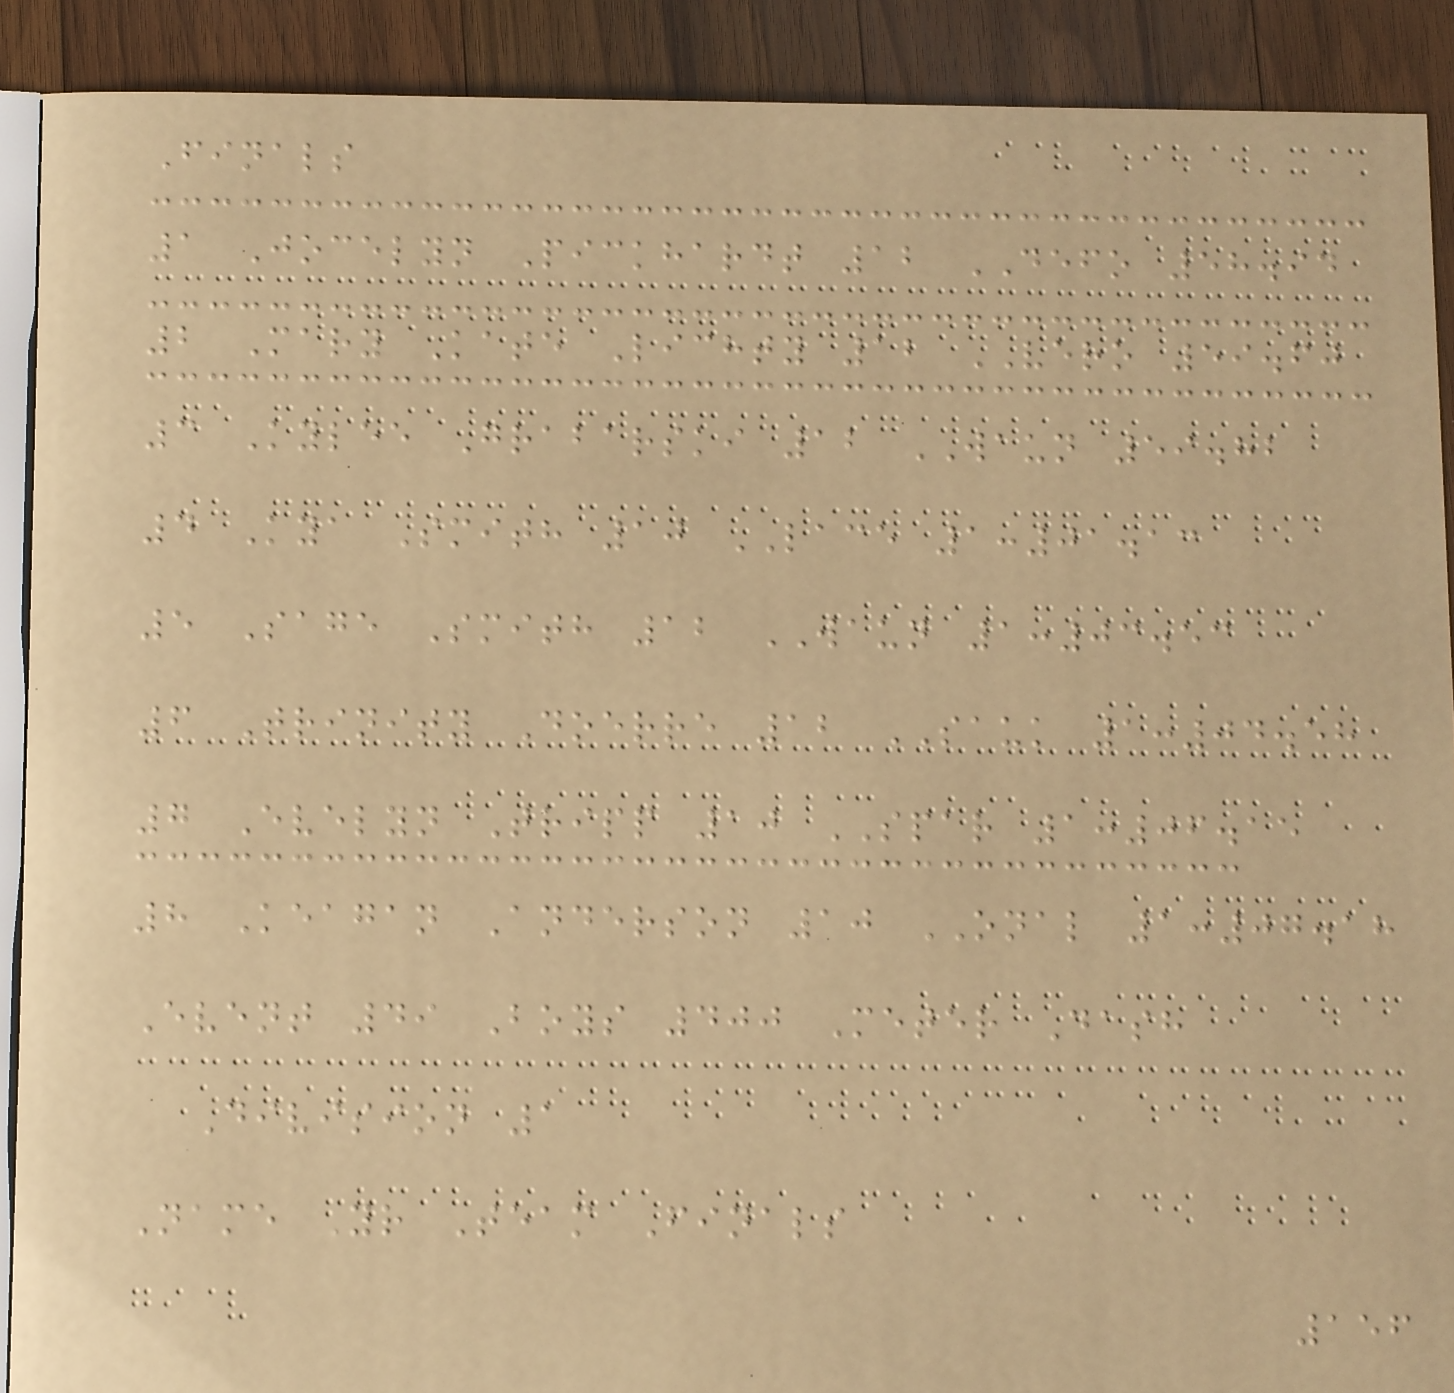Finals
1 Jocelyn Pickhardt 12 DEFO 58.94
2 Mary Kate Lichty 12 VERO 59.60
3 Kylee Grabarski 12 WAUN 59.82
4 Kya Smith 10 LACE 1:01.13
5 Sage Smith 12 WAUN 1:03.53
6 Trinity Doerre 12 SAUK 1:04.58
7 Evelyn Tripp 10 SPAR 1:06.15
8 Keagan Anderson 10 ONAL 1:07.18
Event 49 Boys 400 Meter Dash
Division 1
Name Yr Team Finals
156
